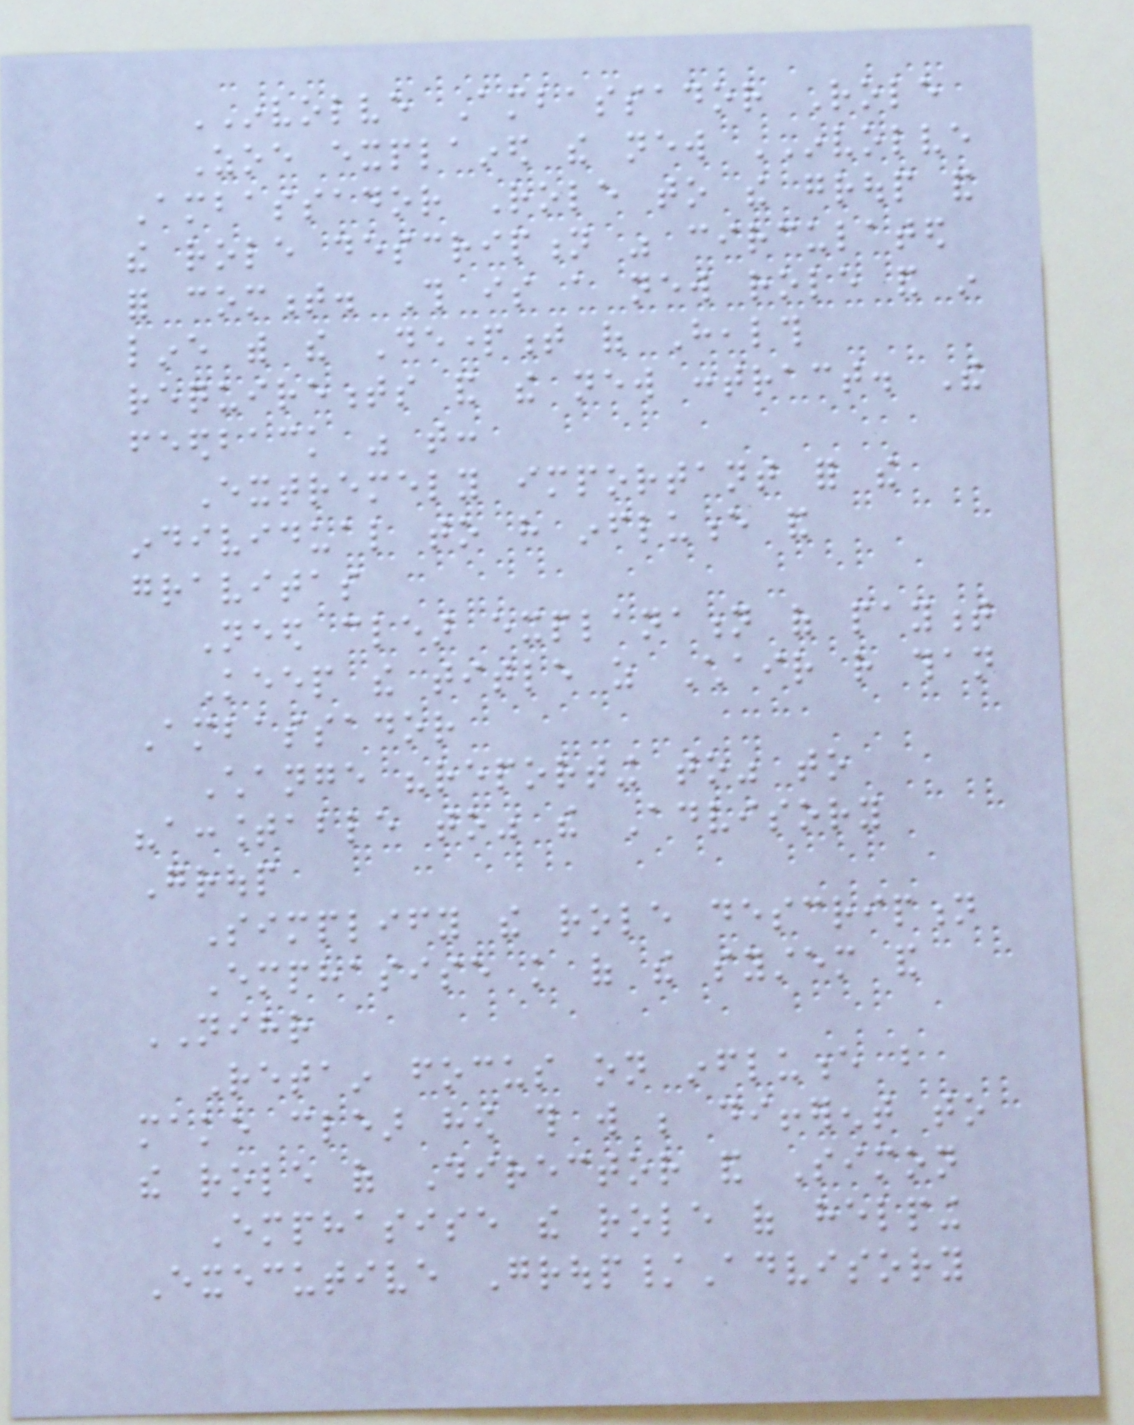INVOLVE Ambassador Role
Zoe explained the new INVOLVE
Ambassador Role to the group and
the role description was circulated
for comment. This is a new role and in
line with the Department of Health
requirements and the new contract. The
feedback was that:
Extremely important for the
individual to have influence and
gravitas
Need clear explanation of payment
Keep the title as Chair rather than
Ambassador
Change "reporting to" to
"accountable to" the Advisory
Group
Simplify the role description
Emphasise knowledge of the system and
NIHR
Retain focus on influence but
make clear how this will be different to
the role of Director and Simon
Emphasise the role of helping
Executive Group/Advisory
